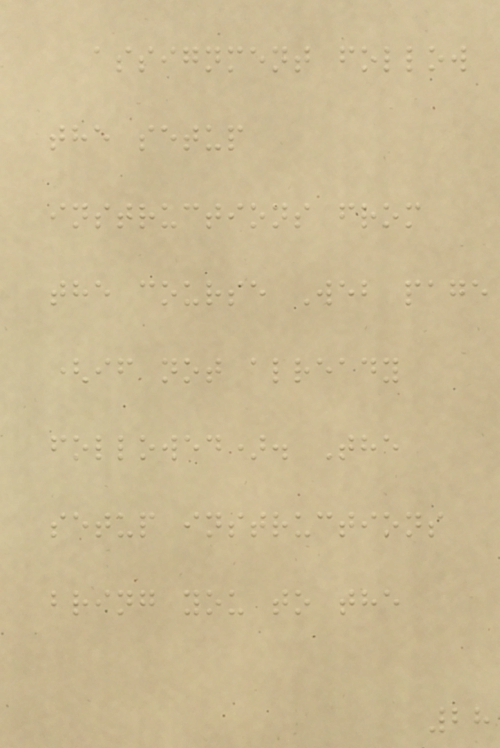assignment follow
the setup
instructions from
the course Web page
(if not already
followed). The
setup instructions
bring you to the
28
